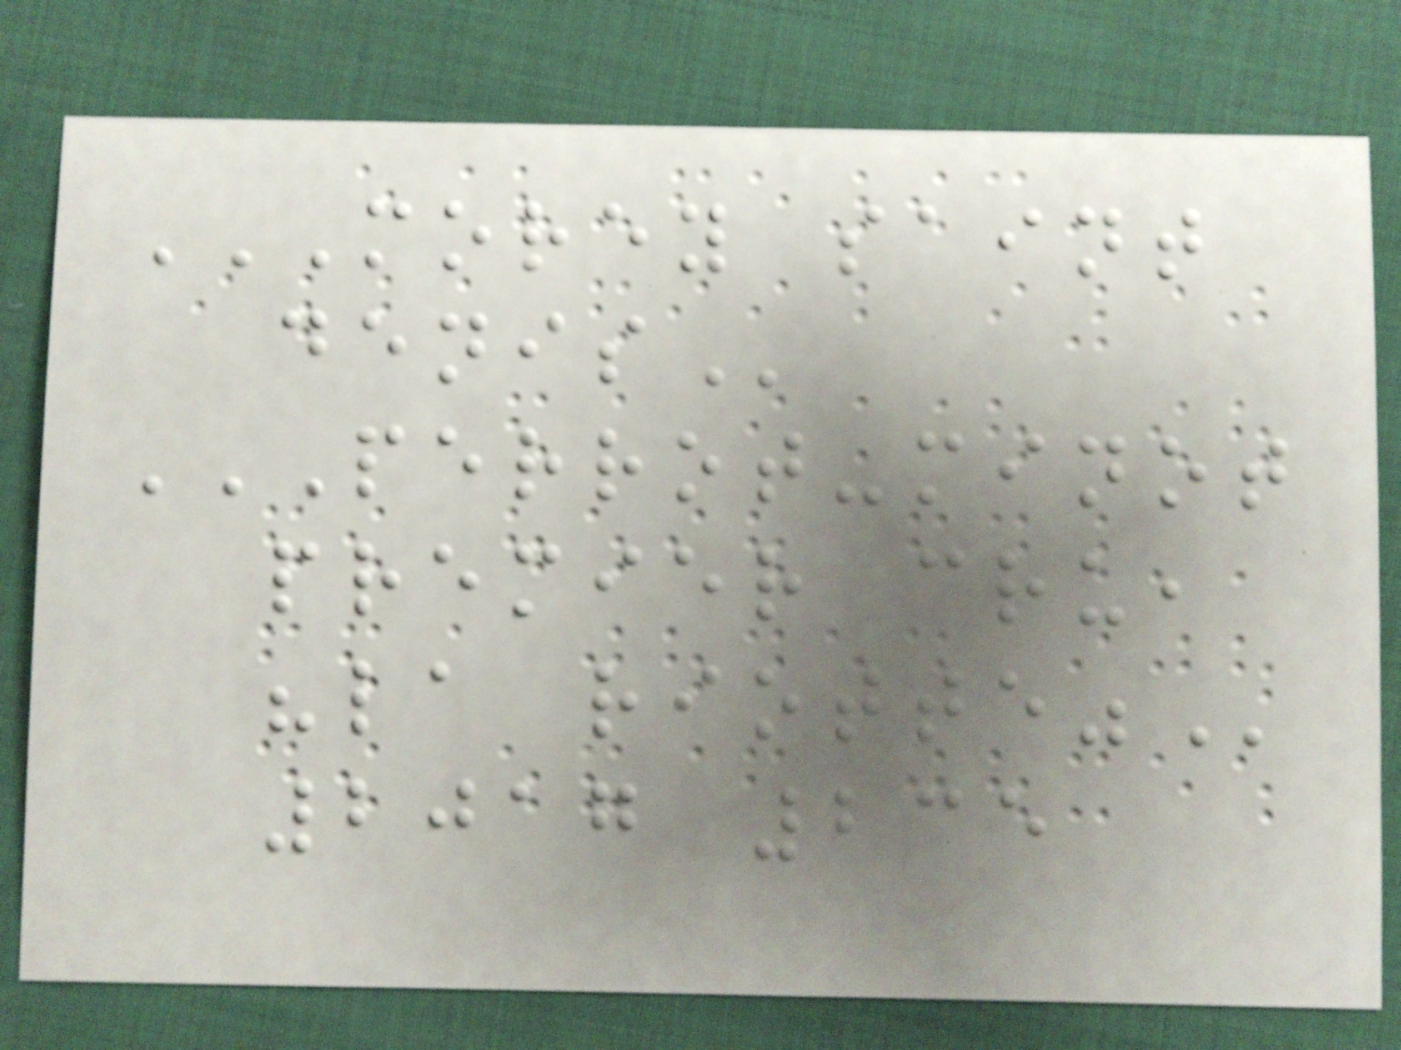MOREY SAINT
DENIS
PERROT-MINOT
PREMIER CRU,
"LA RIOTTE"
2017 235
